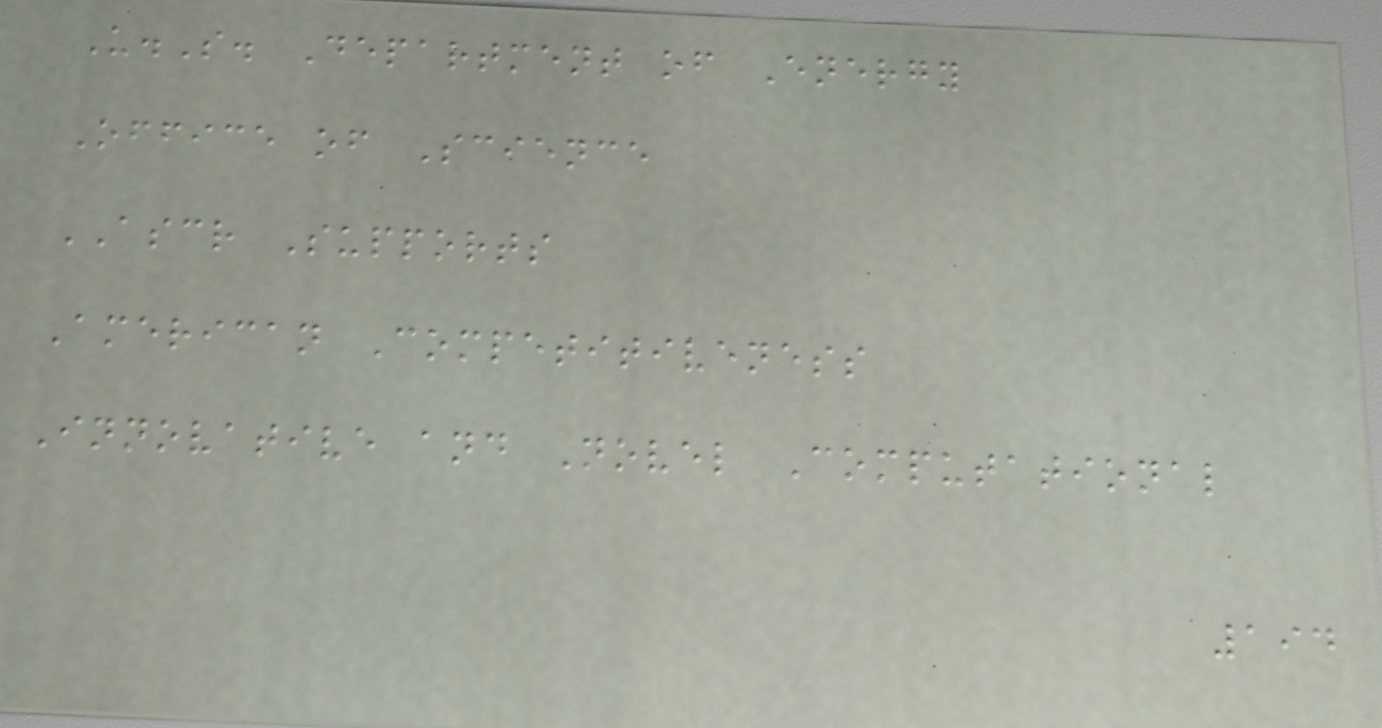U.S. Department of Energy
Office of Science
ASCR Supports
American Competitiveness
Innovative and Novel Computational
194
